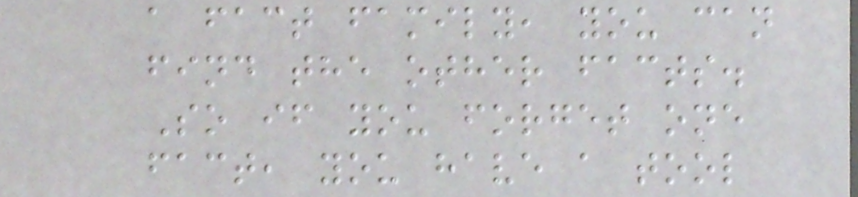a fact family, you can
find the other facts.
So if you forget one
fact, you have a tool
